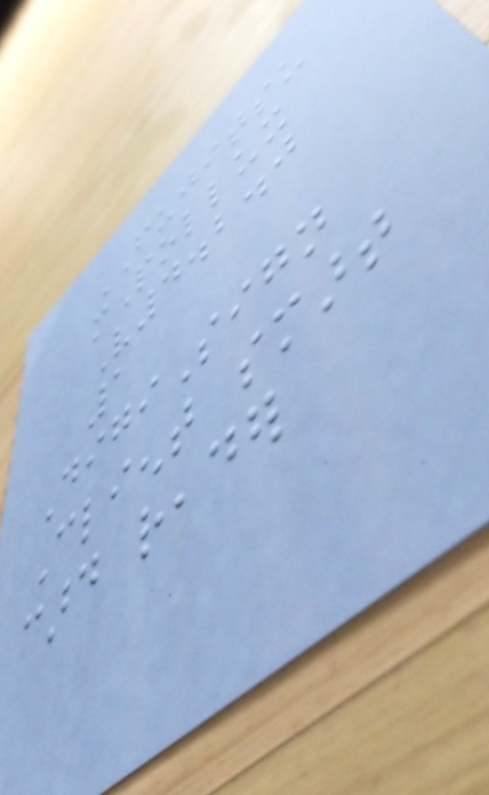FUJITSU
mPollux
V4.2.0
1
DigiSign
Client smart
card reader
